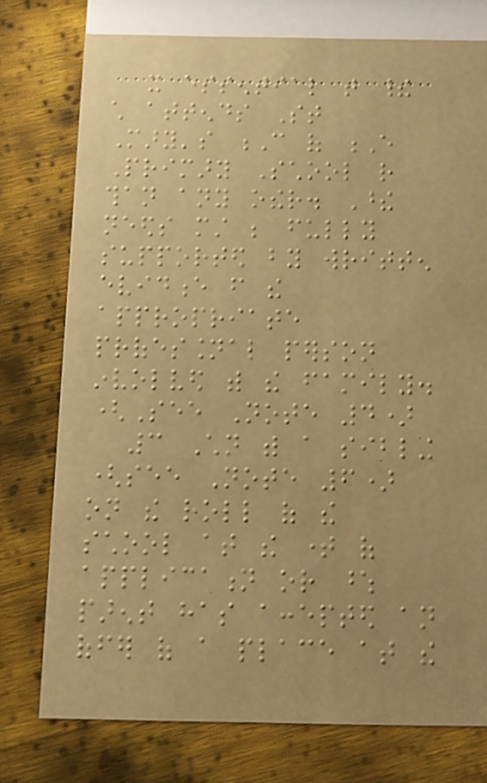it essential that their
child attends St
Mary's C of E
Primary School rather
than any other. These
needs must be fully
supported by written
evidence from the
appropriate
professional person
involved with the family.
(See Note 4)
3 Children with a sibling
(see Note 6)
on the roll of the
school at the time of
application or whose
parent has accepted an
offer of a place at the
